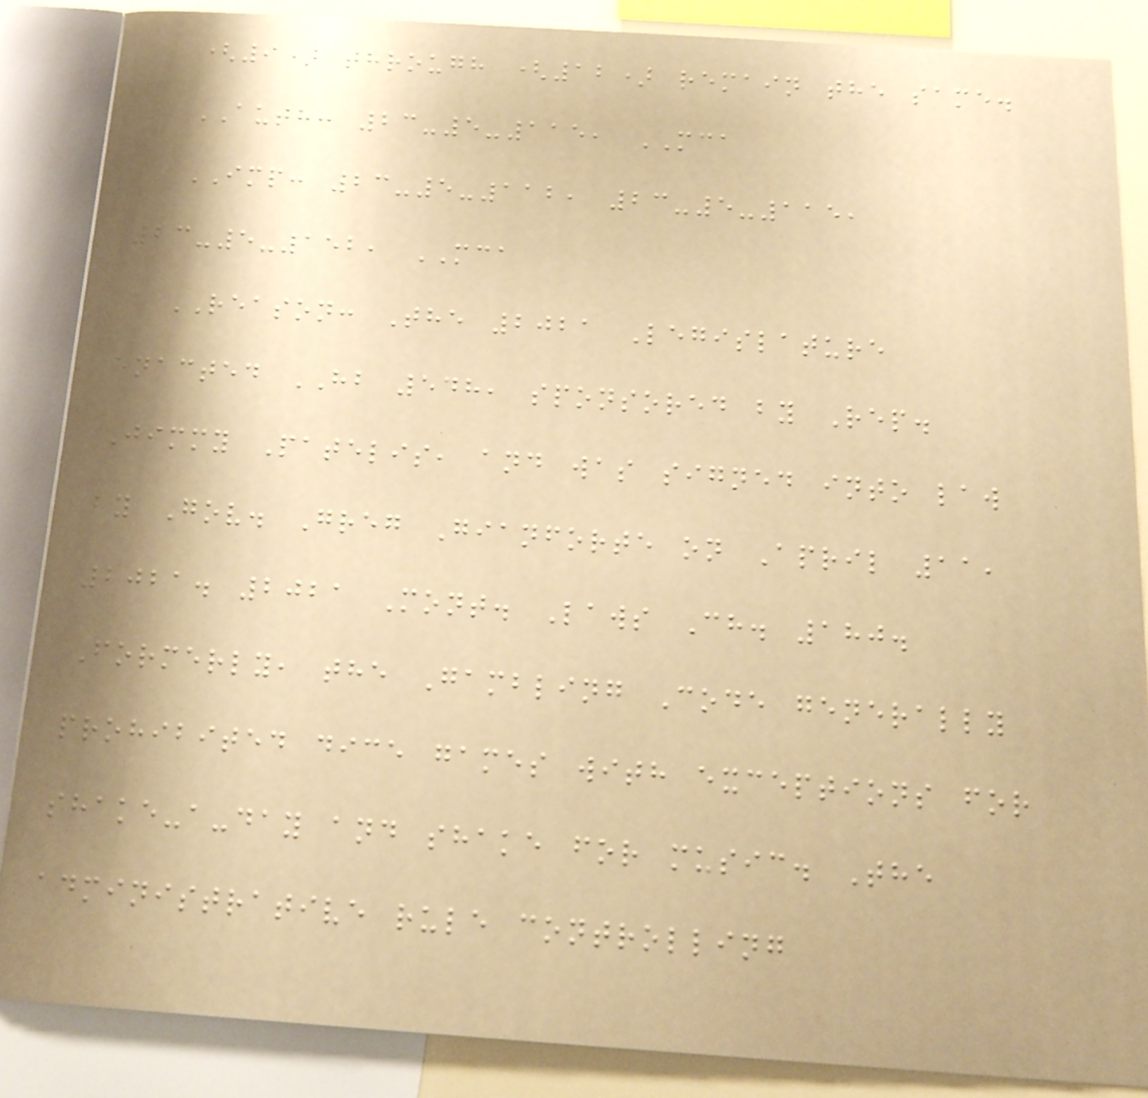(9) through (12) remain the same.
AUTH: 23-5-115, MCA
IMP: 23-5-112, 23-5-115,
23-5-152, MCA
REASON: The 2021 Legislature
enacted HB 548, sponsored by Rep.
Jimmy Patelis, and was signed into law
by Gov. Greg Gianforte on April 11,
2021. 2021 Mont. Laws Ch. 180.
Formerly, the Gambling Code generally
prohibited dice games with exceptions for
shake-a-day and shake for music. The
administrative rule controlling
